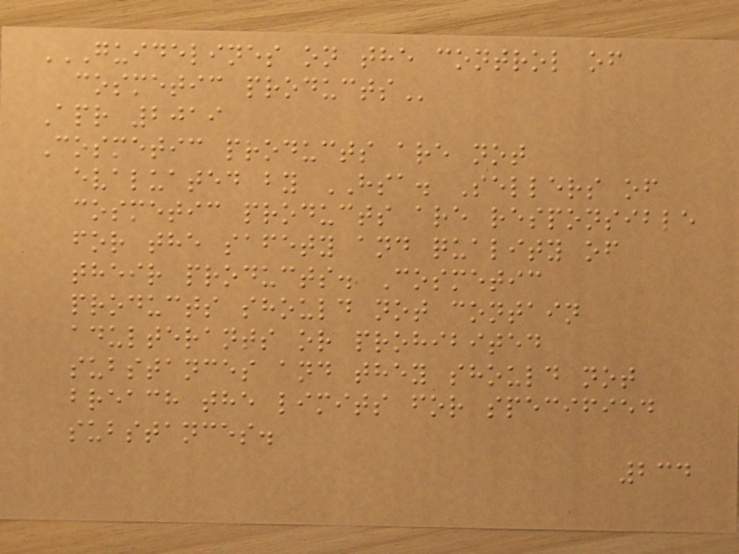GUIDELINES ON THE CONTROL OF
COSMETIC PRODUCTS
Apr 2019
Cosmetic products are not
evaluated by HSA. Sellers of
cosmetic products are responsible
for the safety and quality of
their products. Cosmetic
products should not contain
adulterants or prohibited
substances and they should not
breach the limits for specified
substances.
234
